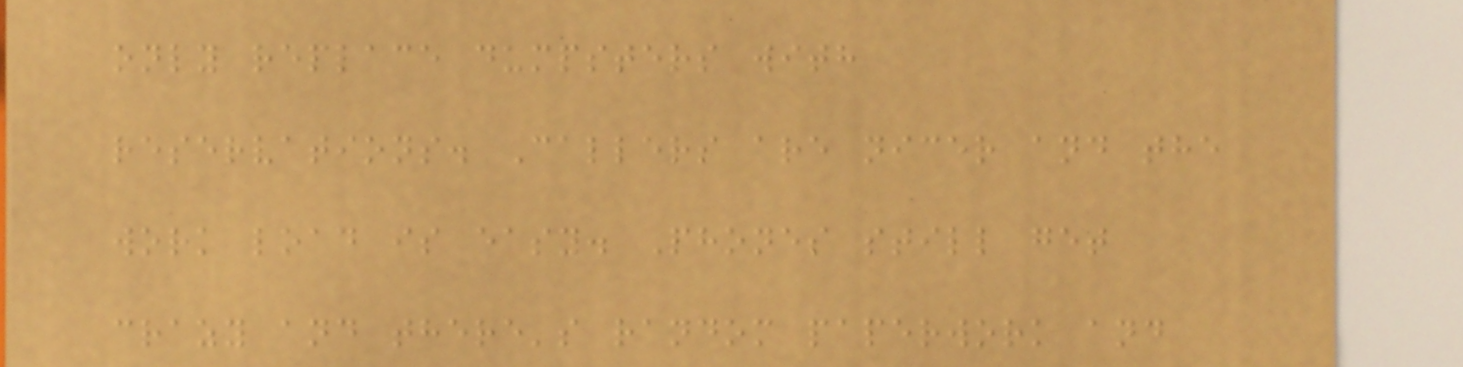only replace dumpsters with
reservations. Callers are nicer and the
work load is easy. Phones still get
crazy and there's random paperwork and
